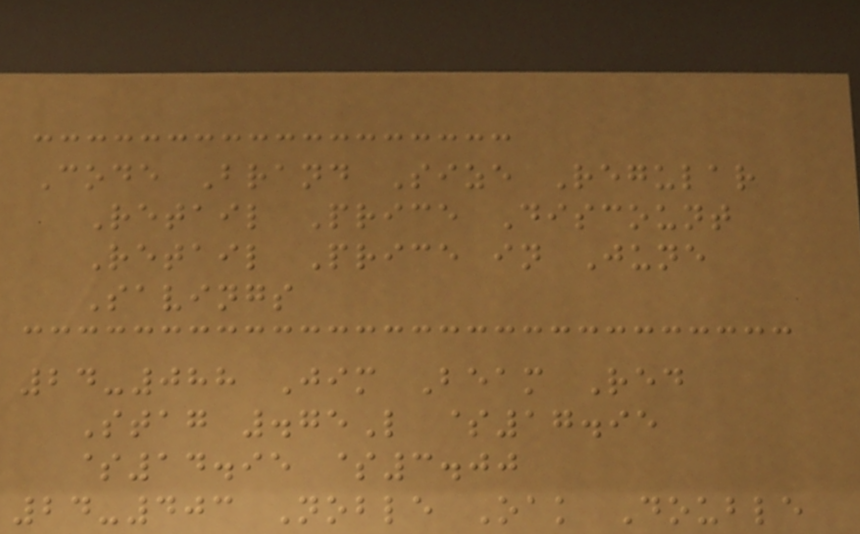Code Brand Size Regular
Retail Price Discount
Retail Price in June
Savings
24-088 Jim Beam Red
Stag .75L $17.95
$14.95 $3.00
24-403 Noble Oak Double
